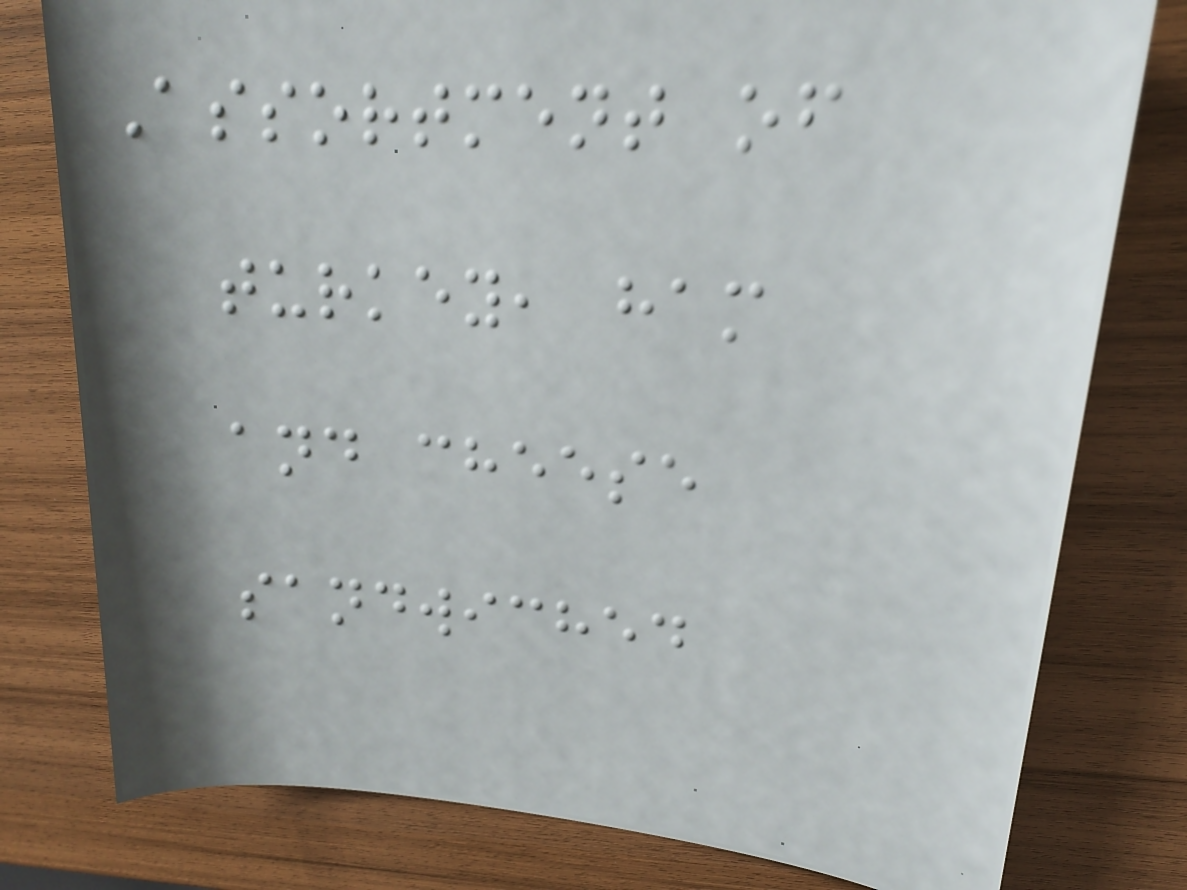Assortment of
turkey, ham
and cheese
sandwiched
